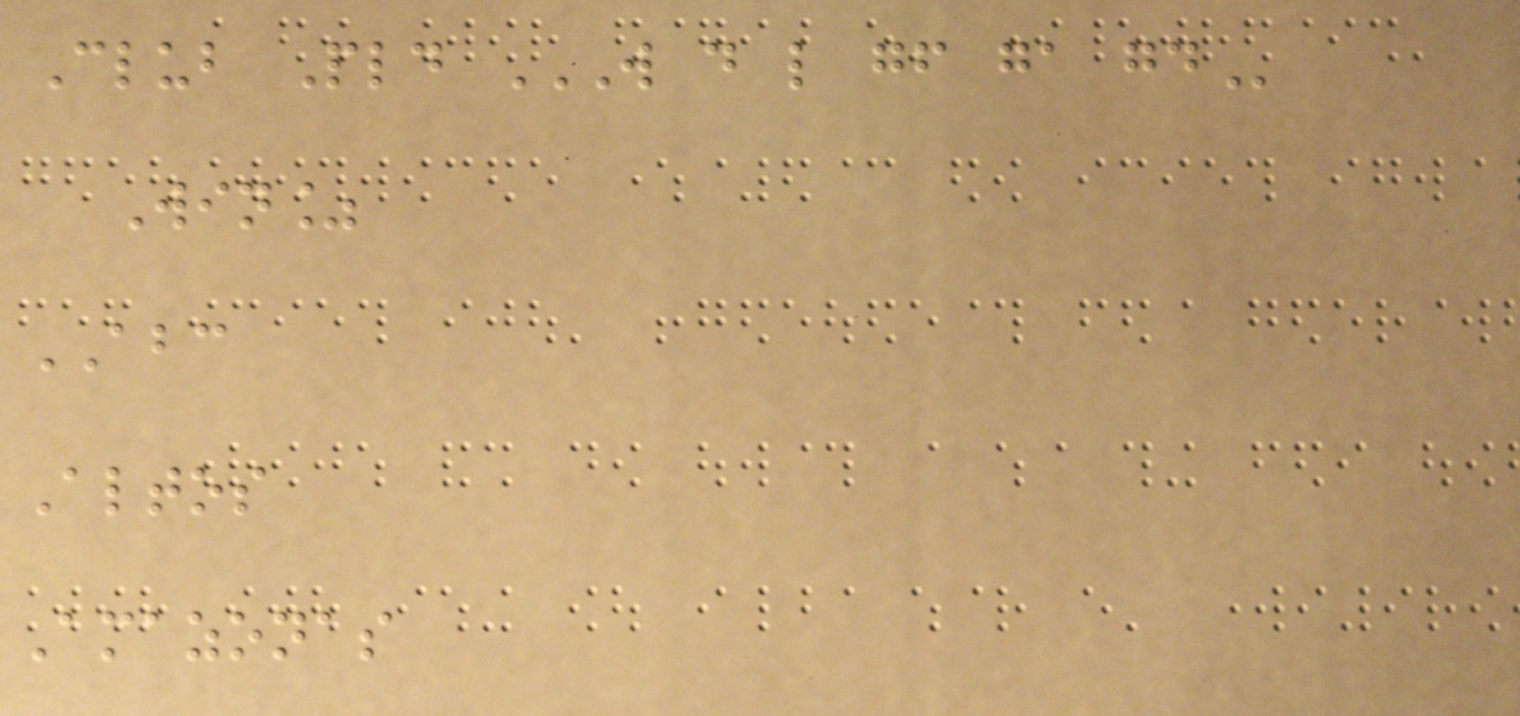Club Pld W D L GF GA GD
Win%
ABC
Altos
Amazonas
